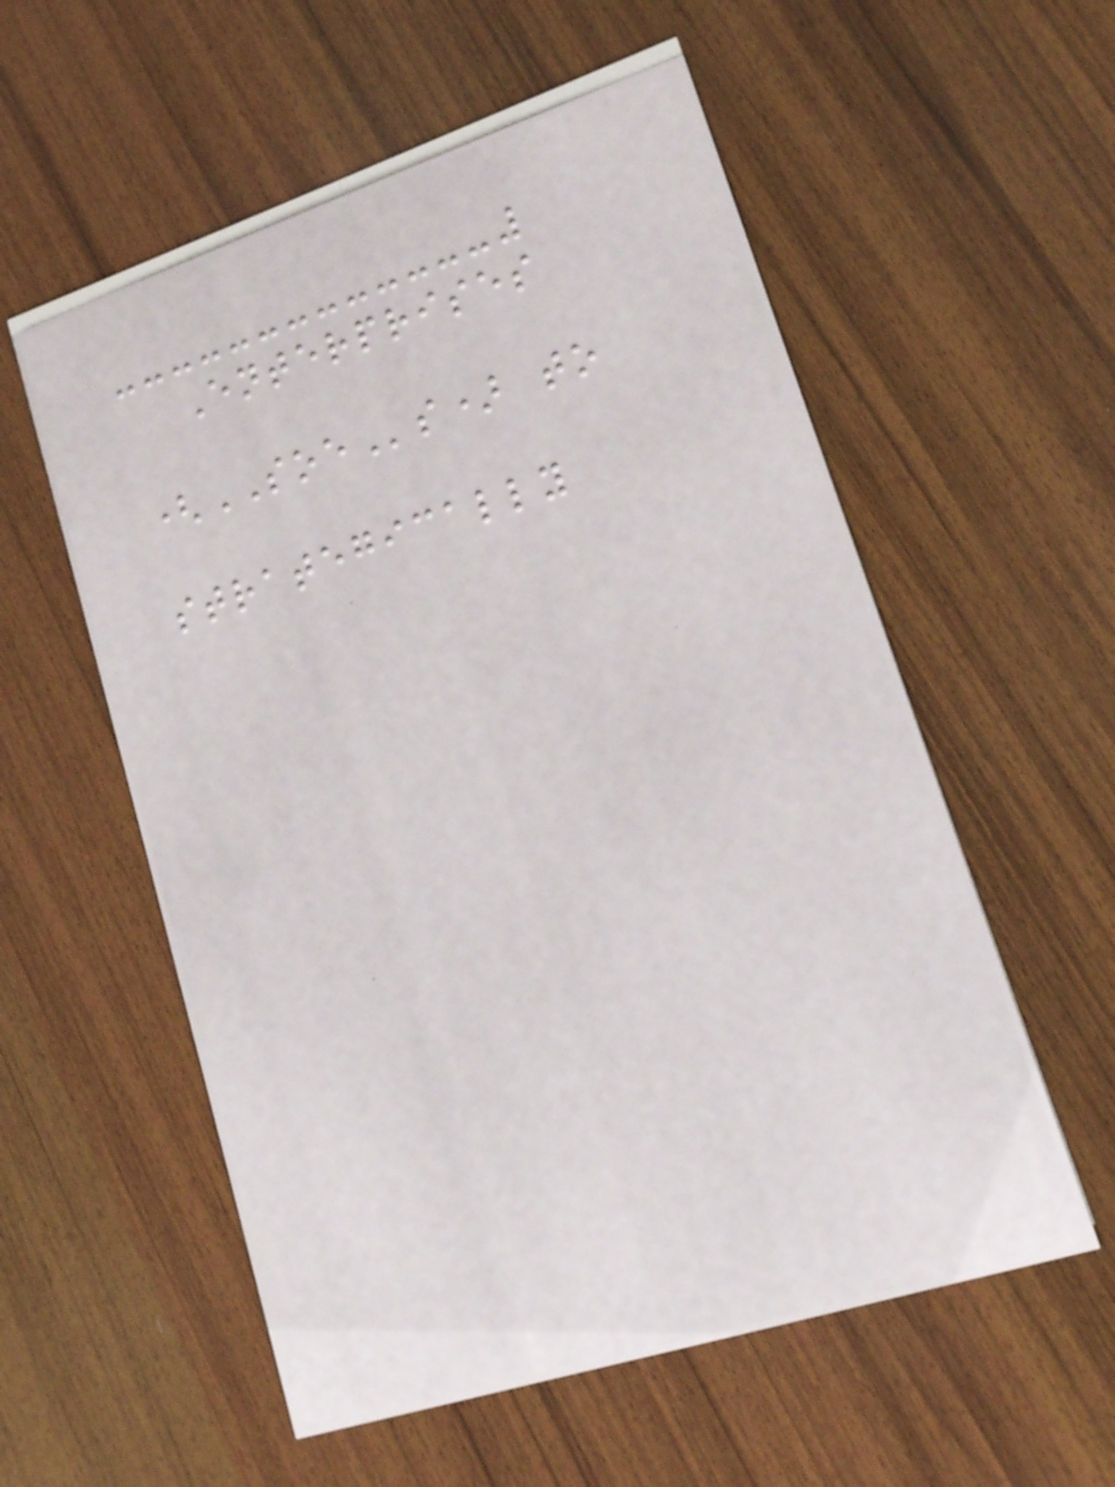Enterprises
(SOEs) to
strategically
